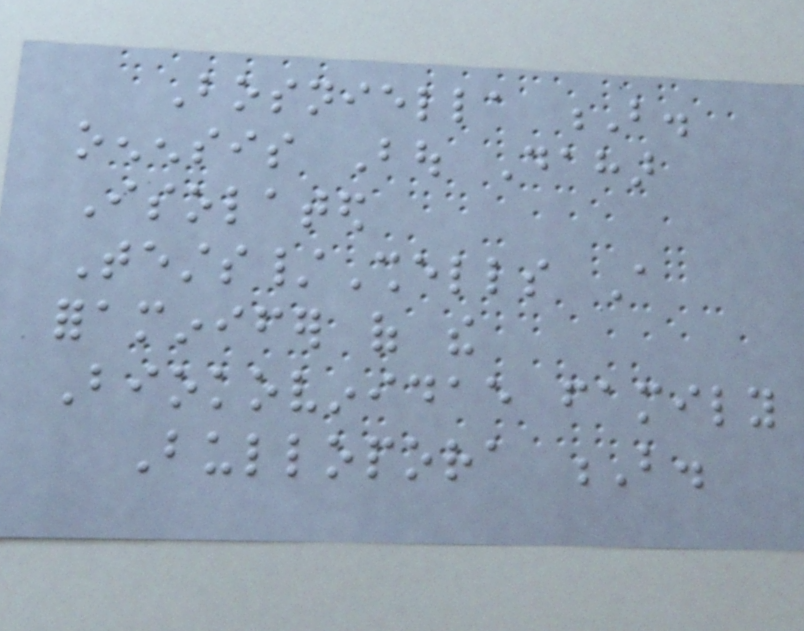Bosniella B.
oenensis Bou Dahar
Isolated
Tests/Shells A
foraminifer of the
Biokovinidae family
Bullopora B.
